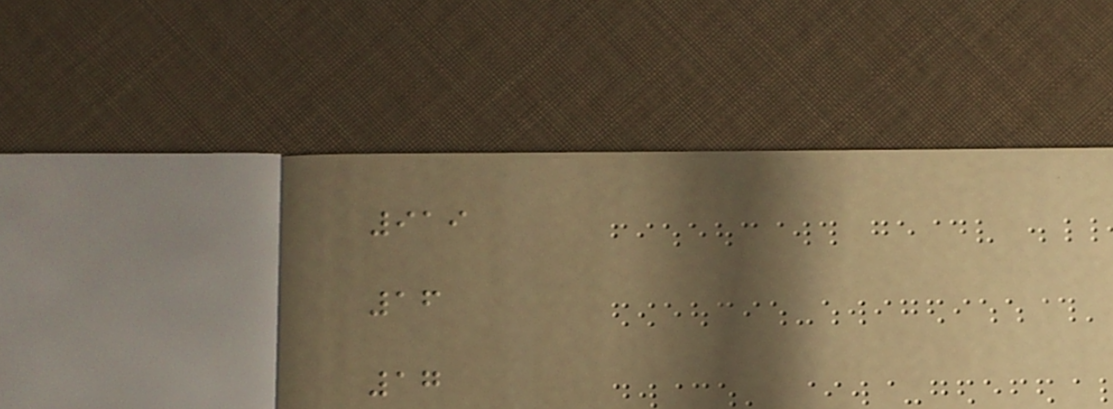919
16
17
